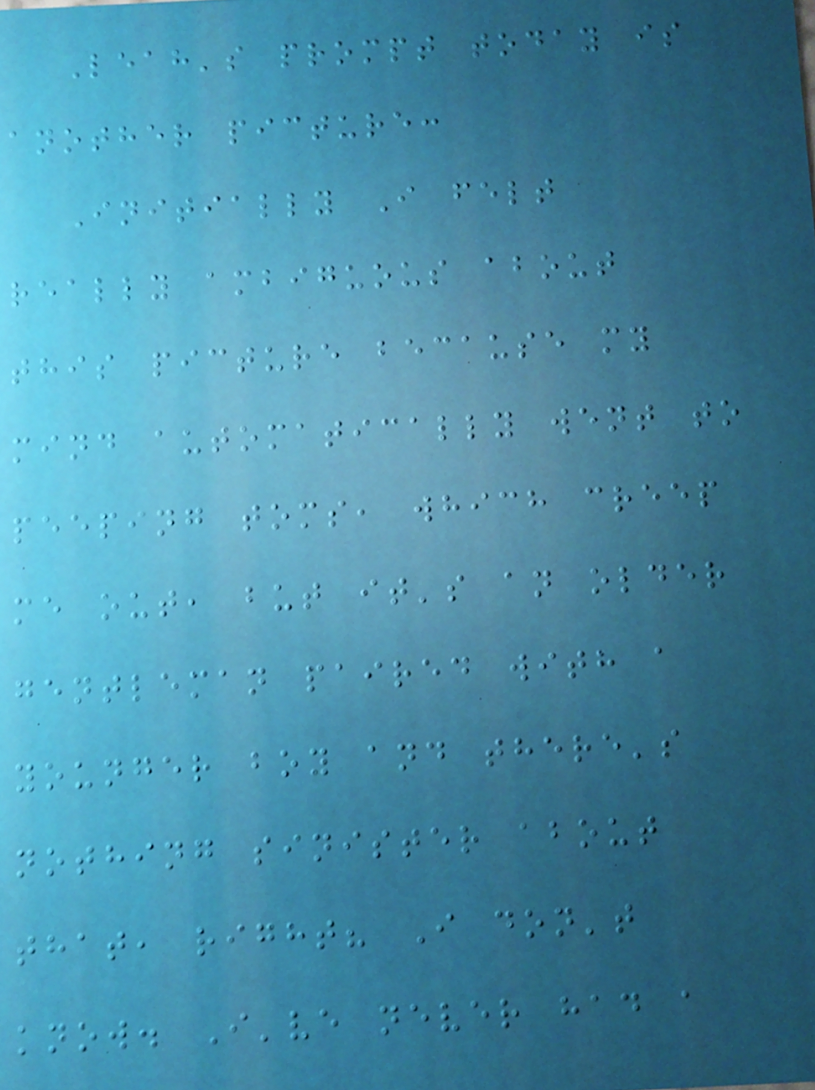Leah's prompt today is
another picture:
Initially I felt
really ambiguous about
this picture because my
mind automatically went to
peeping toms, which creep
me out, but it's an older
gentleman paired with a
younger boy and there's
nothing sinister about
that, right? I don't
know. I've never had a
